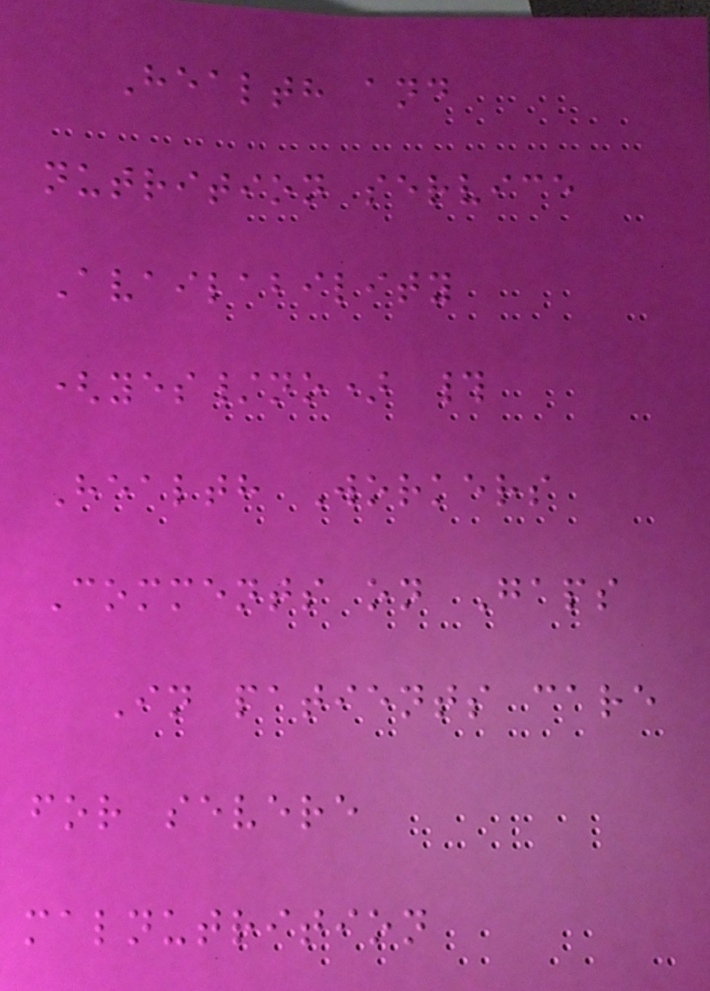Health and
nutrition service
Availability
(yes/no) #
Health Workers
Comments on Gaps
In patients care
for severe
malnutrition
